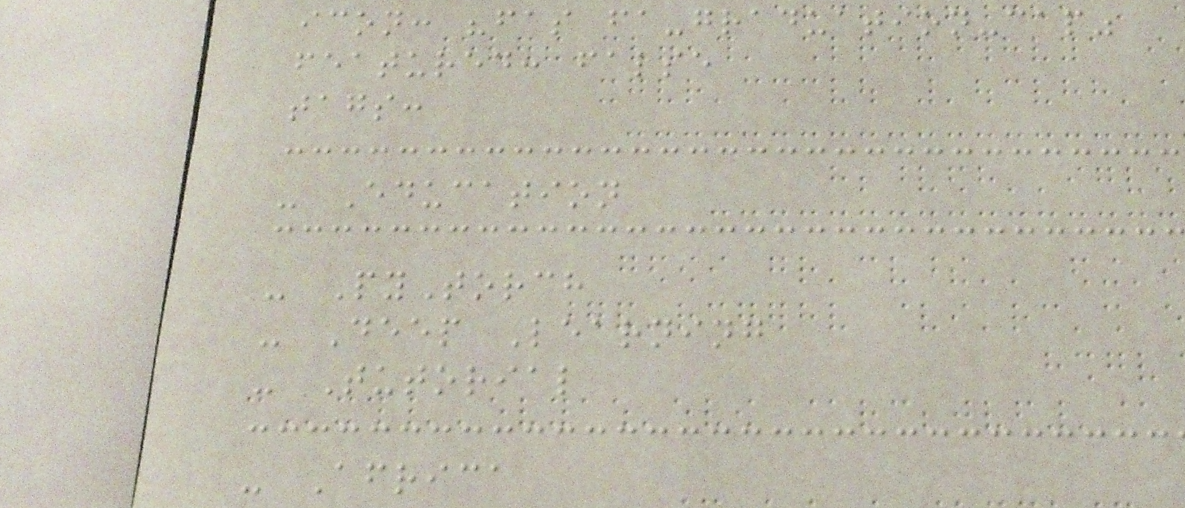icon: "fas fa-graduation-cap"
featured: false
tags:
- Education
- PyTorch
- Deep Learning
- Tutorial
- Africa
